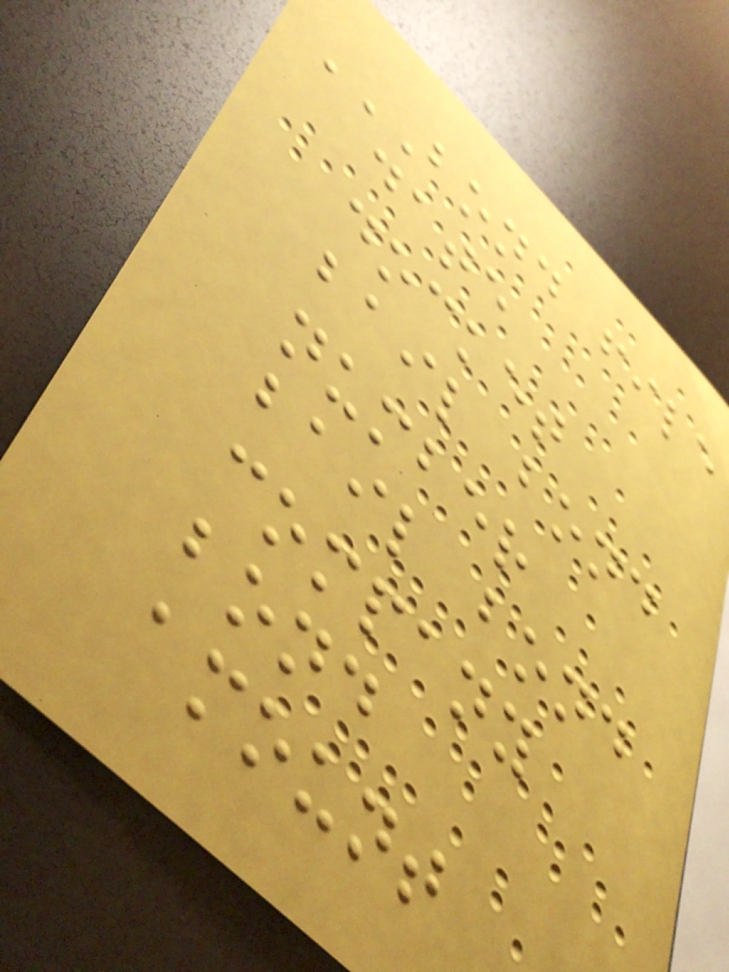BOND FILE
DATE
DOCKET
BAIL BOND
NUMBER
BAIL BOND
COMPANY
BOND
AMOUNT
